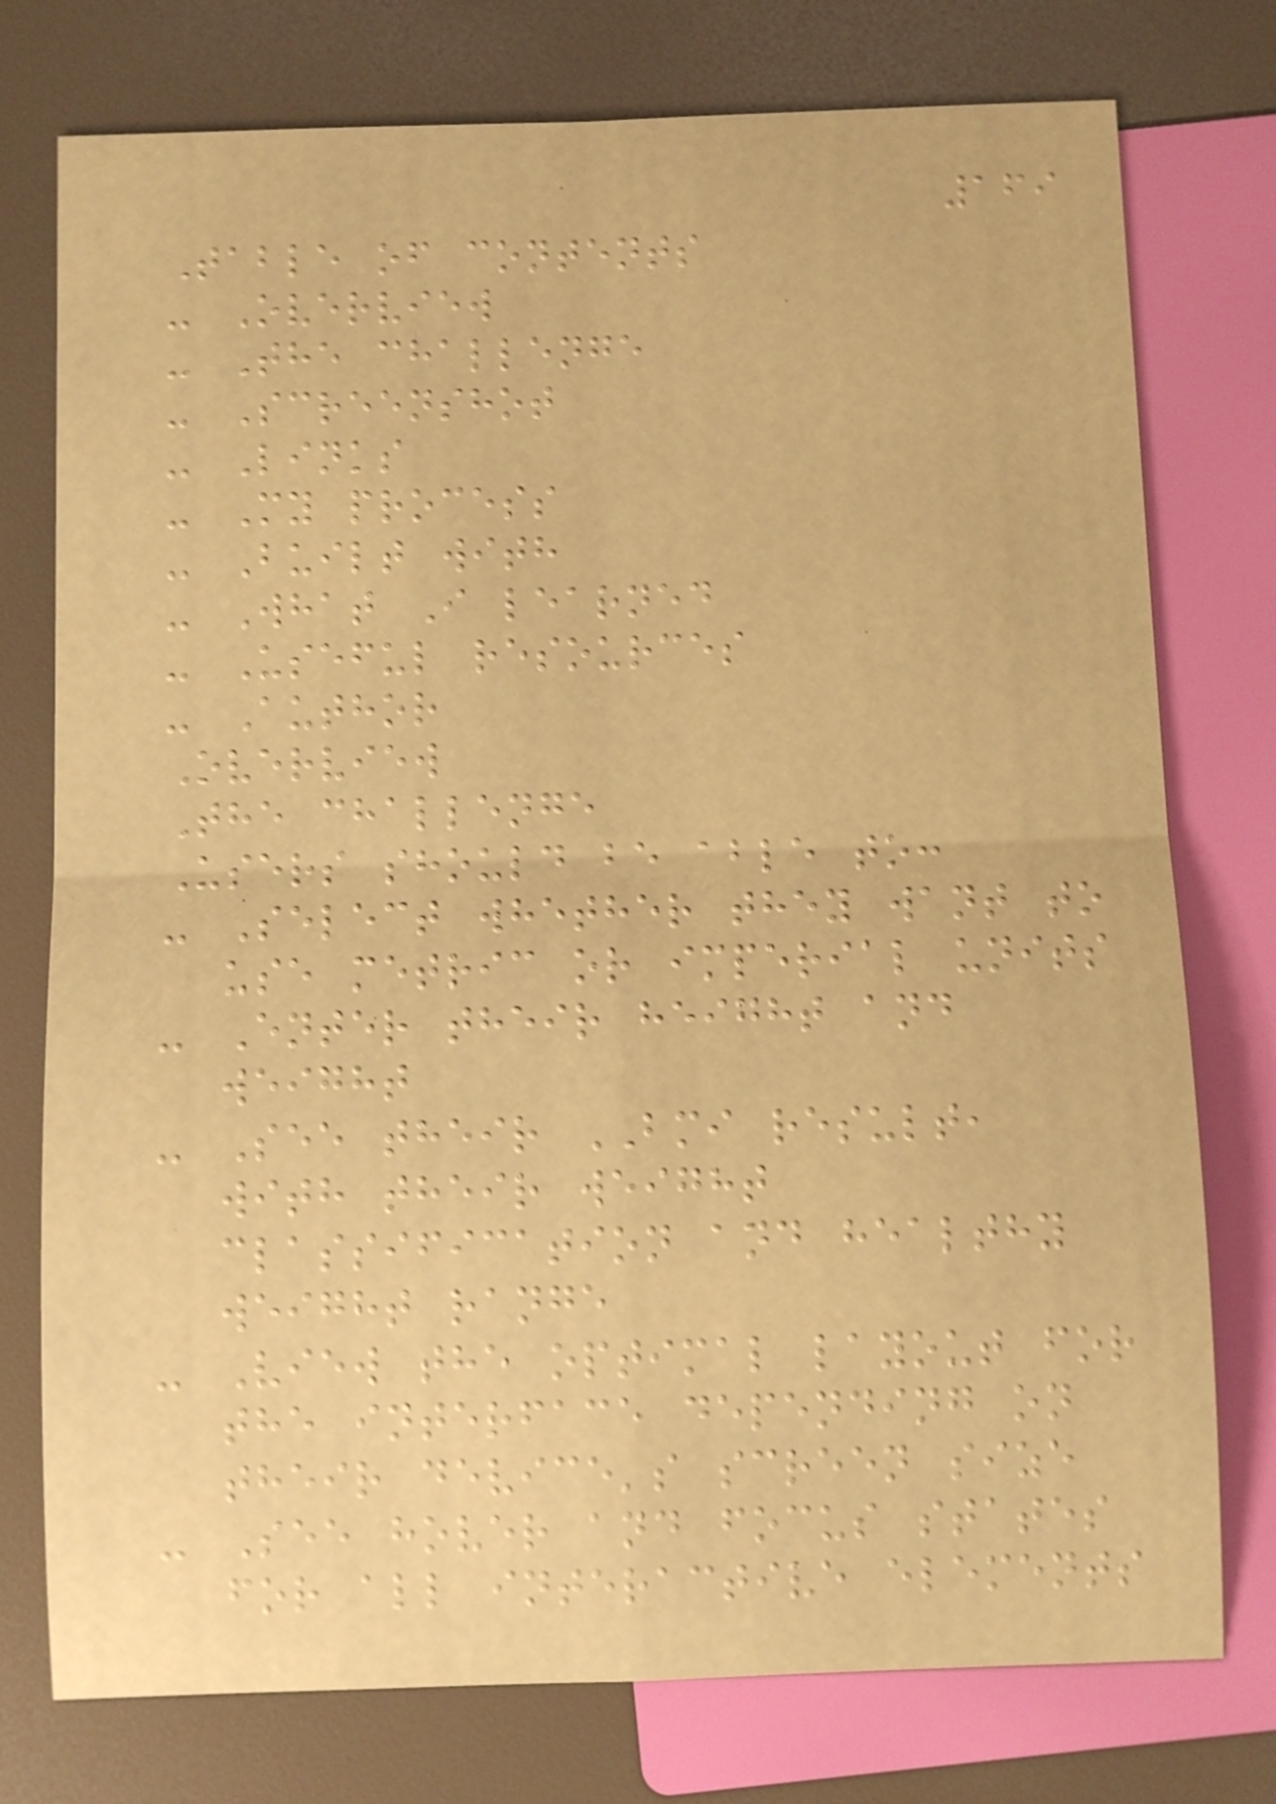169
Table of contents
- Overview
- The challenge
- Screenshot
- Links
- My process
- Built with
- What I learned
- Useful resources
- Author
Overview
The challenge
Users should be able to:
- Select whether they want to
use metric or imperial units
- Enter their height and
weight
- See their BMI result,
with their weight
classification and healthy
weight range
- View the optimal layout for
the interface depending on
their device's screen size
- See hover and focus states
for all interactive elements
